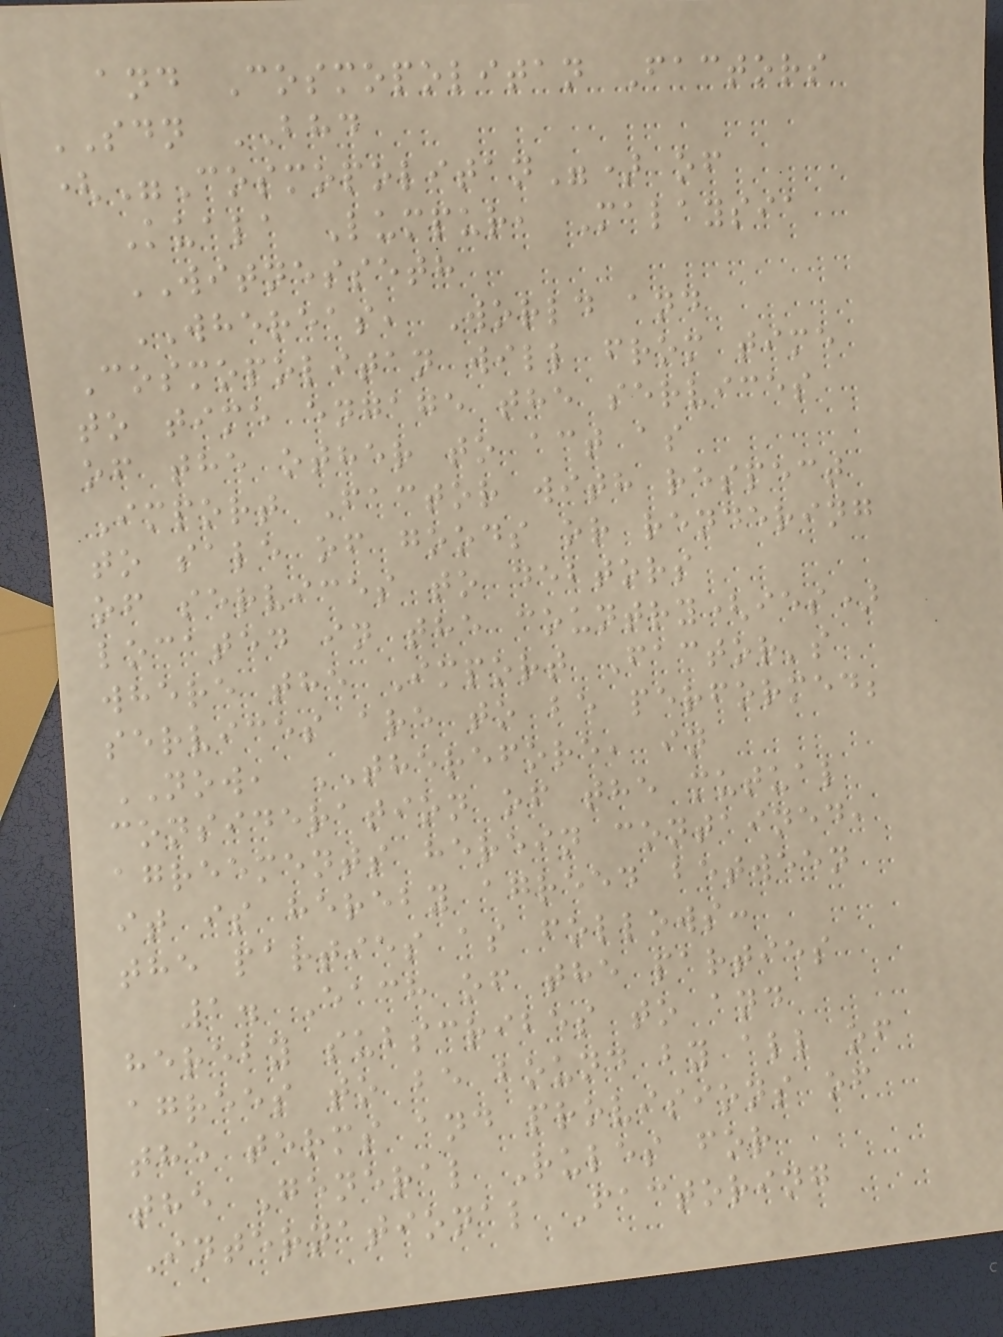and Cosmopolitan Factors
SDN BHD
("Cosmopolitan") of
Kuala Lumpur, Malaysia
WITNESSETH
WHEREAS, World and
Cosmopolitan will from time
to time engage the services
of the other to act as
Import Factor with respect
to sale of goods or rendering
of services to debtors
located in the country(ies)
where the Import Factor's
services are to be performed;
NOW, THEREFORE, in
consideration of the mutual
agreements herein contained,
it is hereby agreed between
the parties as follows:
1. Each of the parties
hereby subscribes to and
agrees to be bound by all of
the terms and provisions of
the General Rules for
International Factoring
